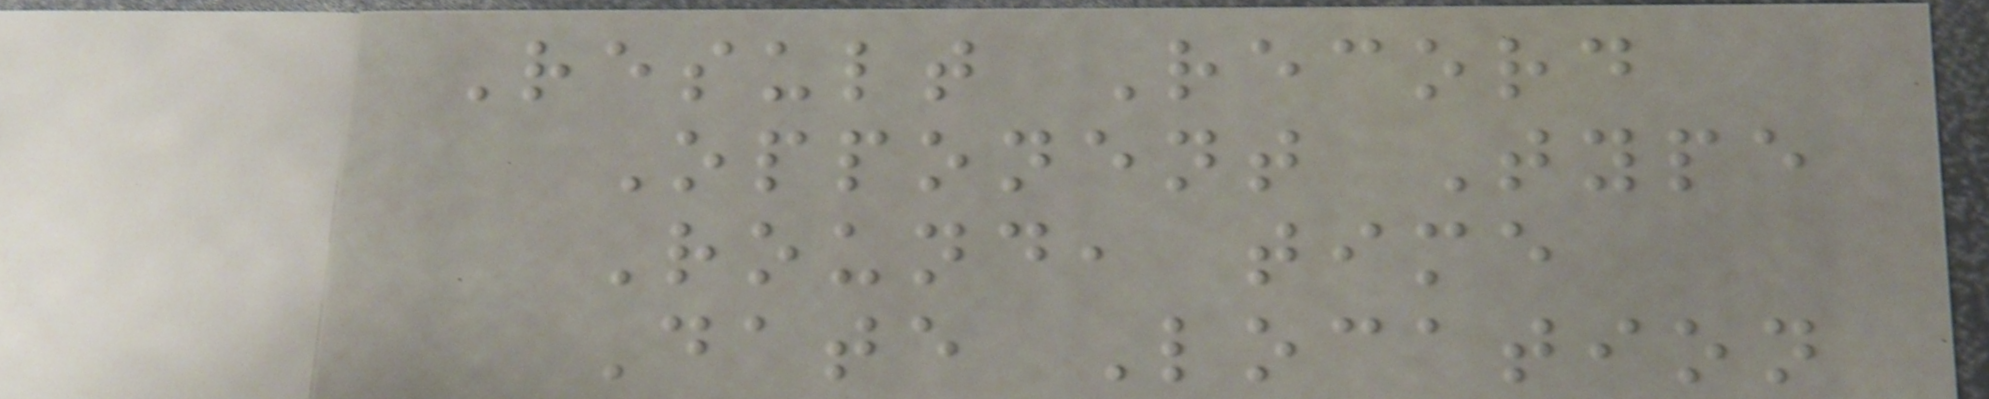Result Record
Opponent Type
Round, time
Date Location
